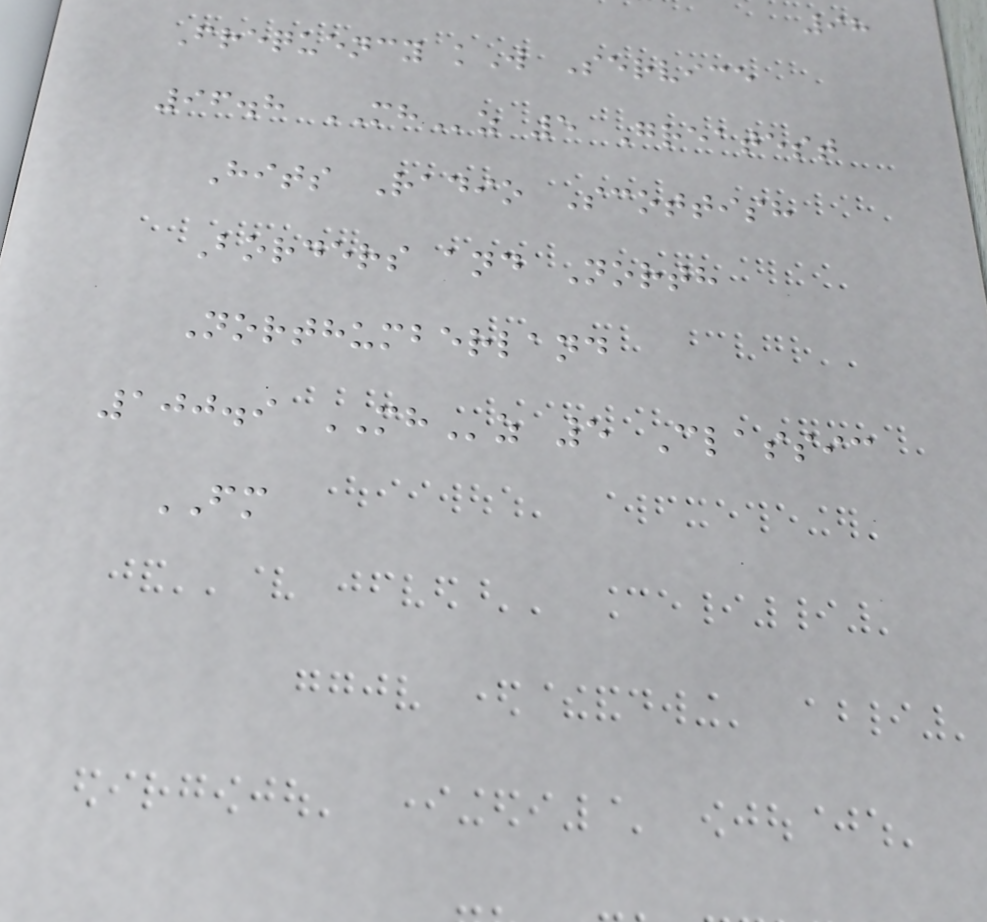98
Frequency kW Service
96.8 MHz 5 Greatest
Hits Radio Scottish
Borders and North
Northumberland
100.9 MHz 5 Classic
FM
